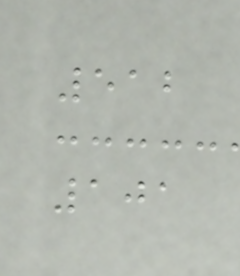512
101
